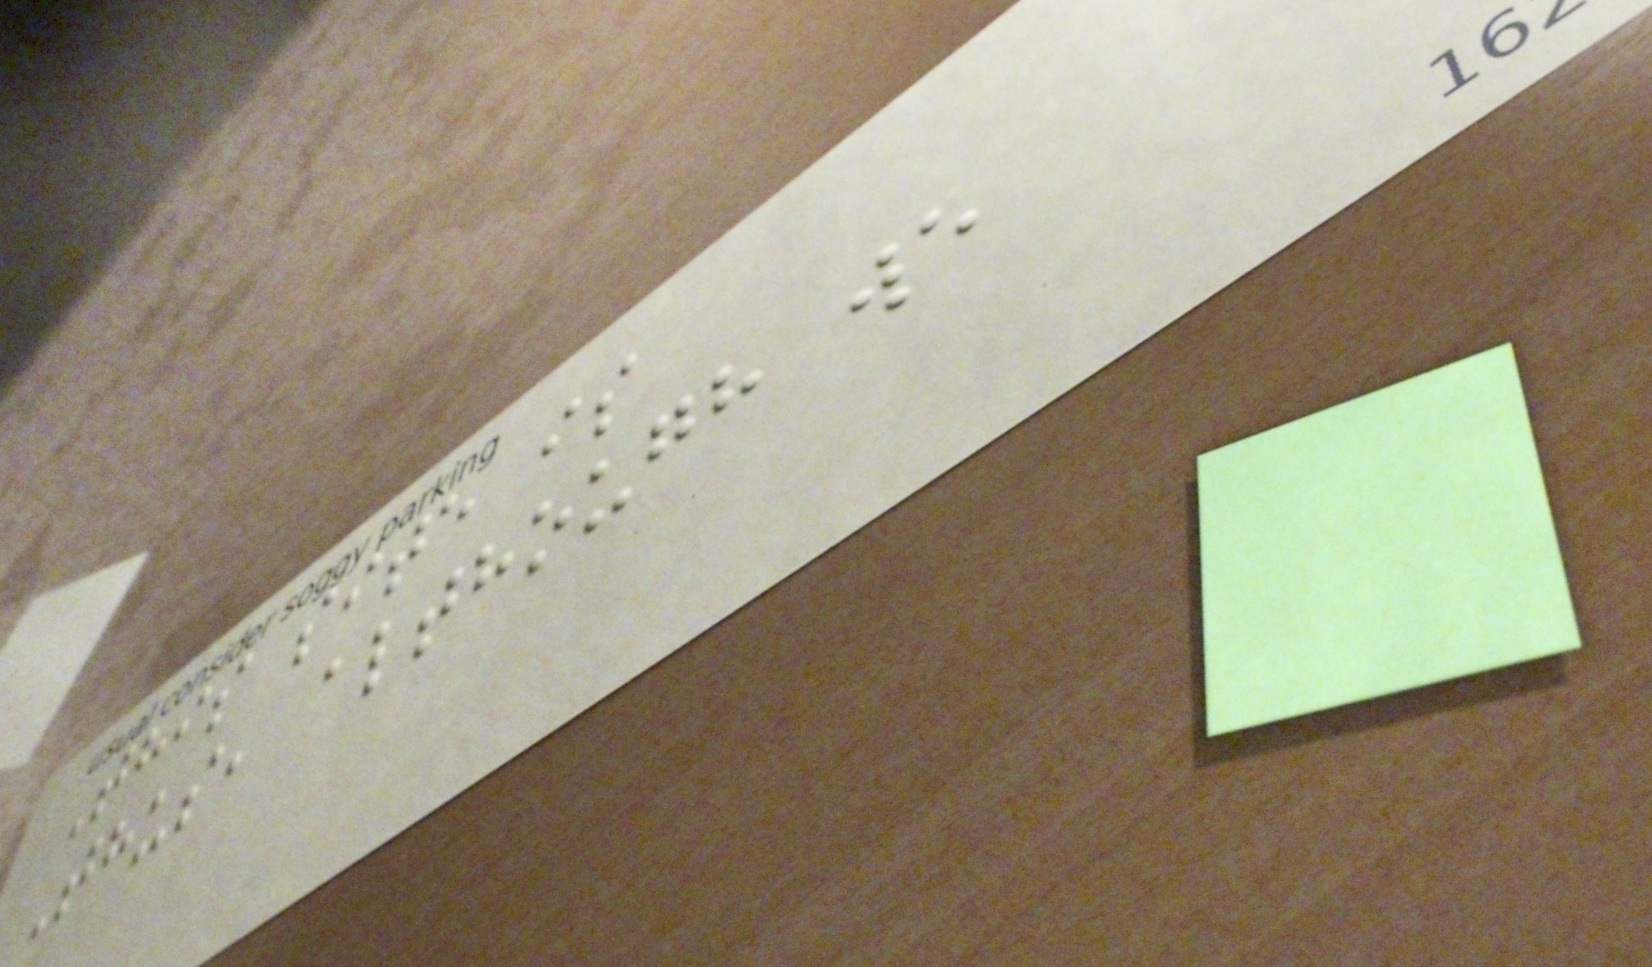This site is
Thus, although we
